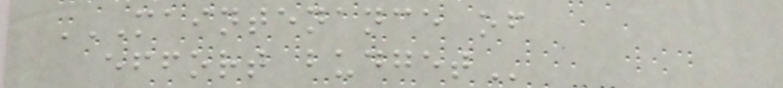MAINTENANCE OF
EFFORT BUDGET
